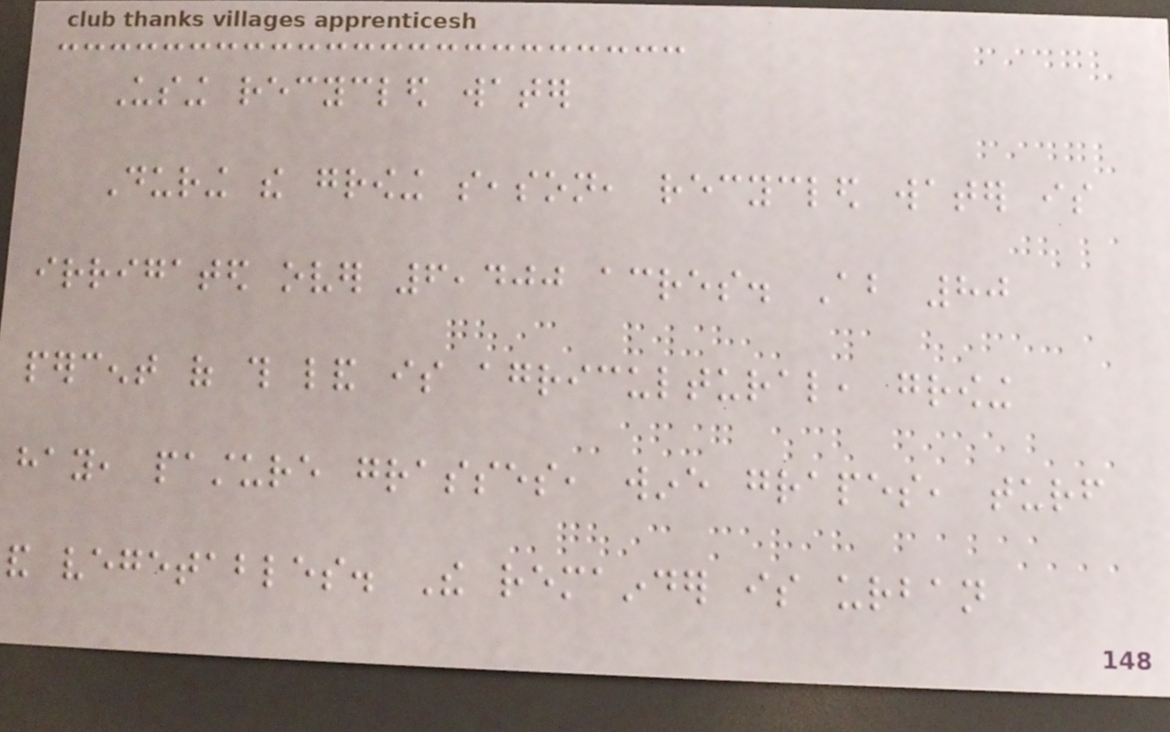Using recycled water
During the growing season, recycled water is
irrigated over 6,400 acres. About 80
percent of this land is agricultural, growing
hay, pasture grasses, wine grapes, turf
and vegetables. The remainder is urban
